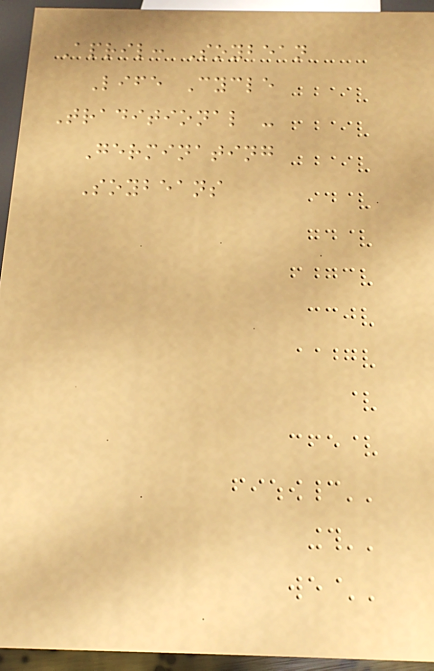April: Soybean
Life Cycle
Traditional -
Germinating
Soybeans
